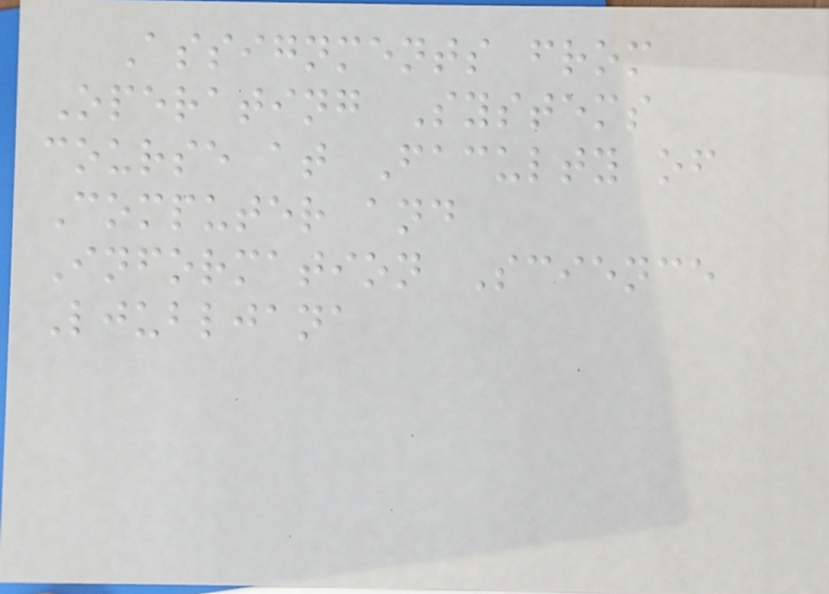Assignments from
Operating Systems
course at Faculty of
Computer and
Information Science
Ljubljana
